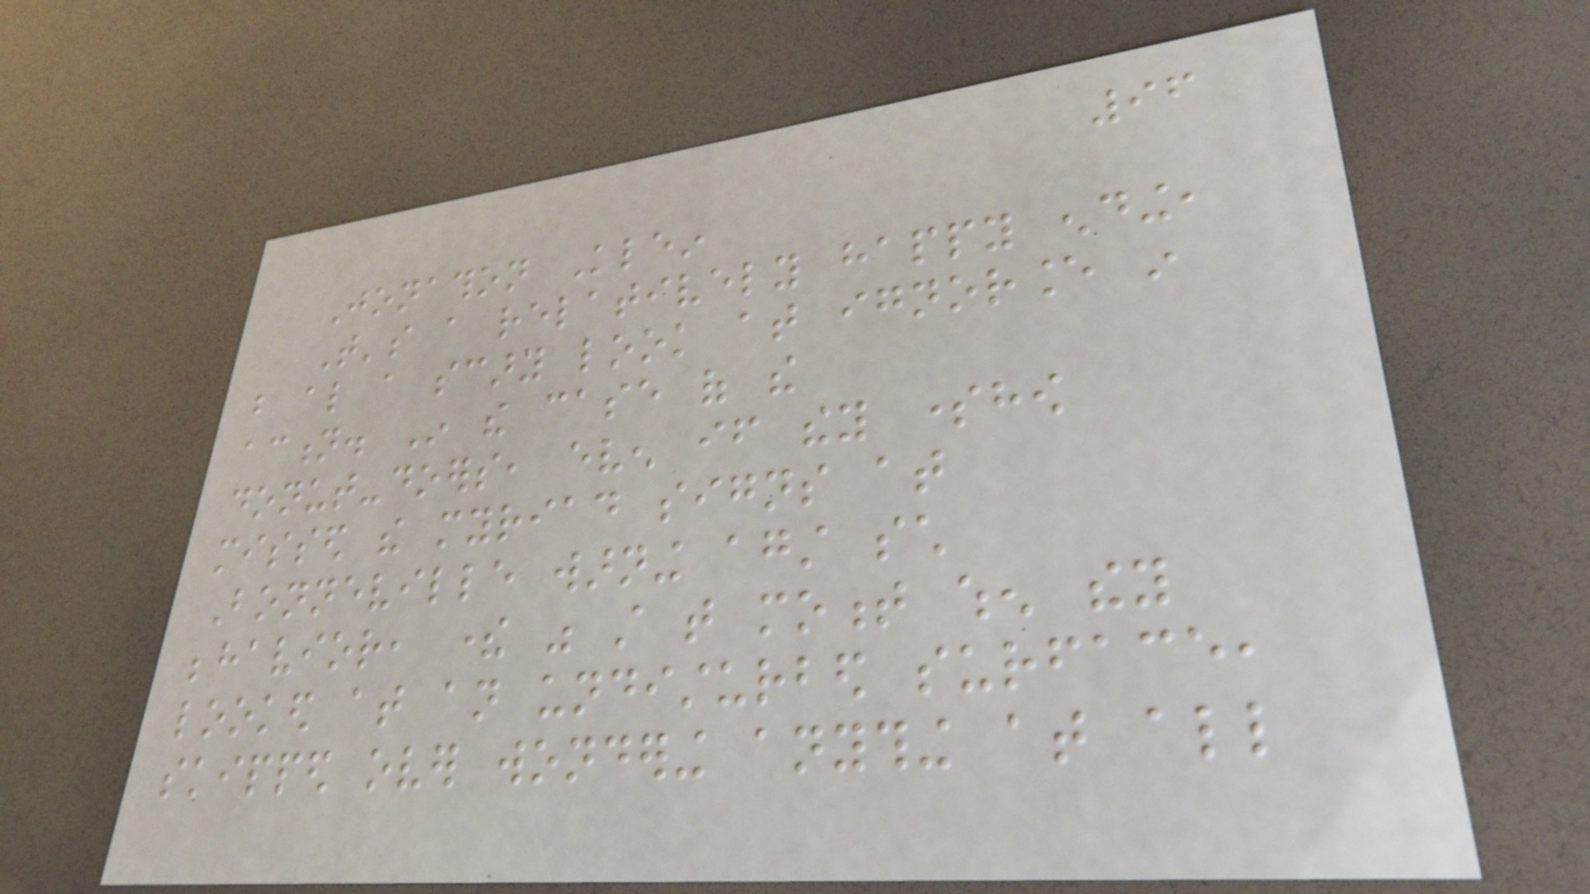96
Jonathon Klein
That's a relatively happy ending,
but also a scary look at ignorance in
action. In the case of the
donut-doers, even if they somehow
missed the myriad signs at
Bonneville warning against such
behavior, there was still that moment when they
looked at an undisturbed surface,
skipped over wondering anything at all
